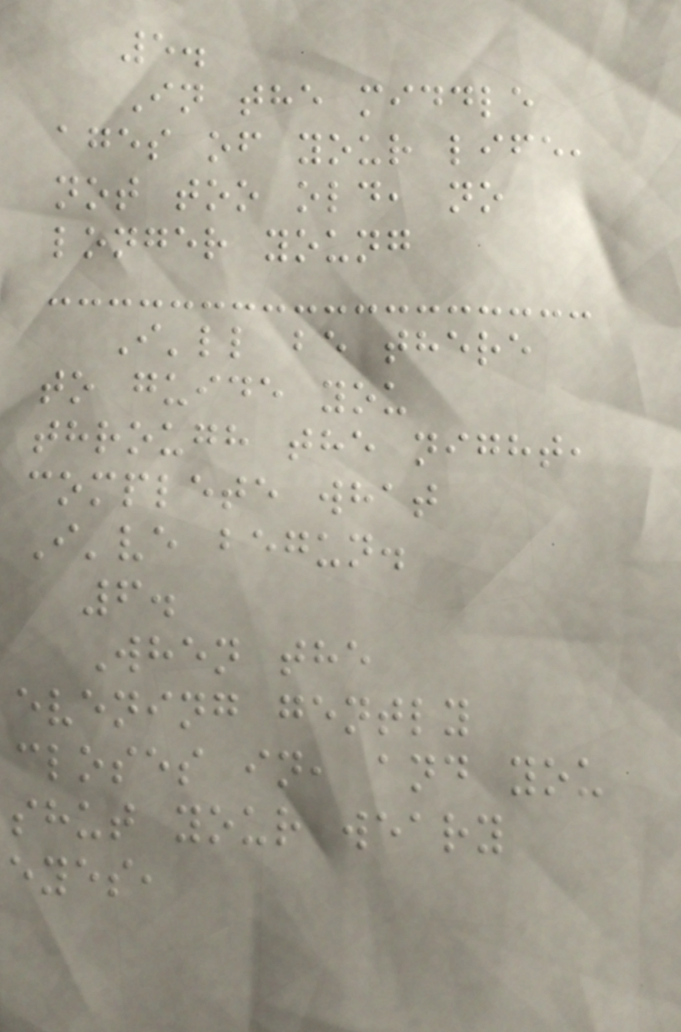5.
In the middle
ages of your life,
not too old, no
longer young
I'll be there
to guide you
through the night,
complete what
I've begun.
6.
When the
evening gently
closes in, and you
shut your weary
eyes,
